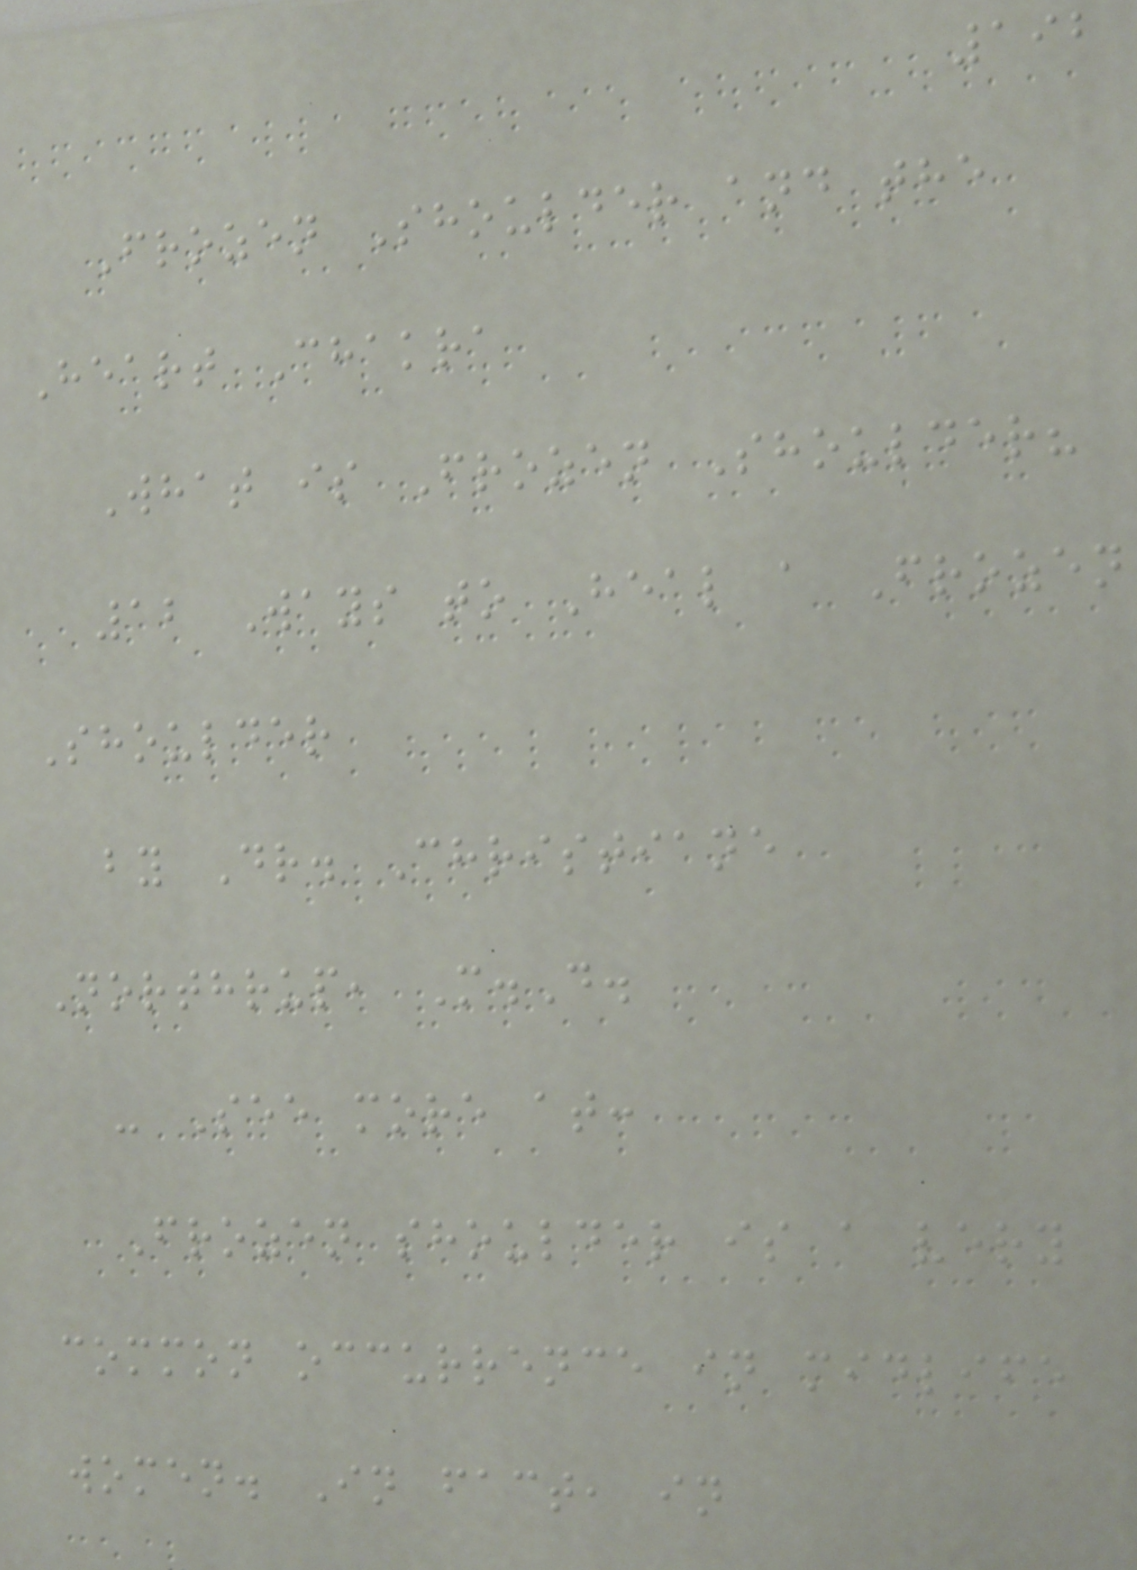192
Frozen Shoulder and the
Heart Chakra
What is Frozen Shoulder?
12 Ways to Heal a Frozen
Shoulder
by Dr. Christiane
Northrup, M.D.
- See more at:
Frozen shoulder is a very
common occurrence in midlife
women. In fact, in
